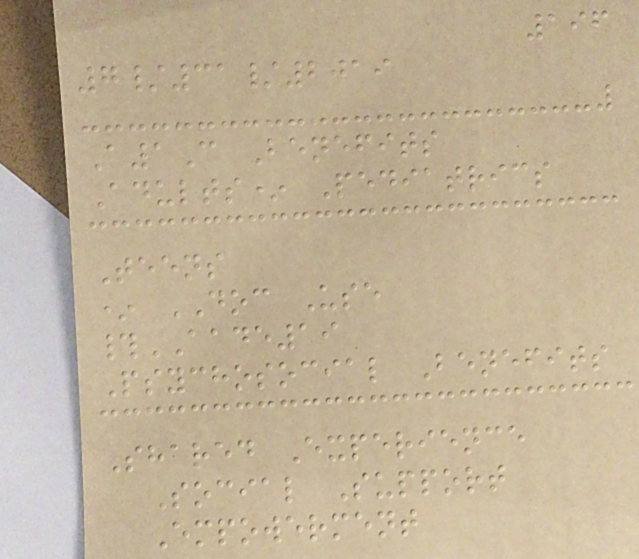196
7/31/2019
A1C Benefits
Adults* Pediatrics
Teens
* DOC Use
#AADE19
Psychosocial Benefits
Shared Experience
Social Support
Empowerment
